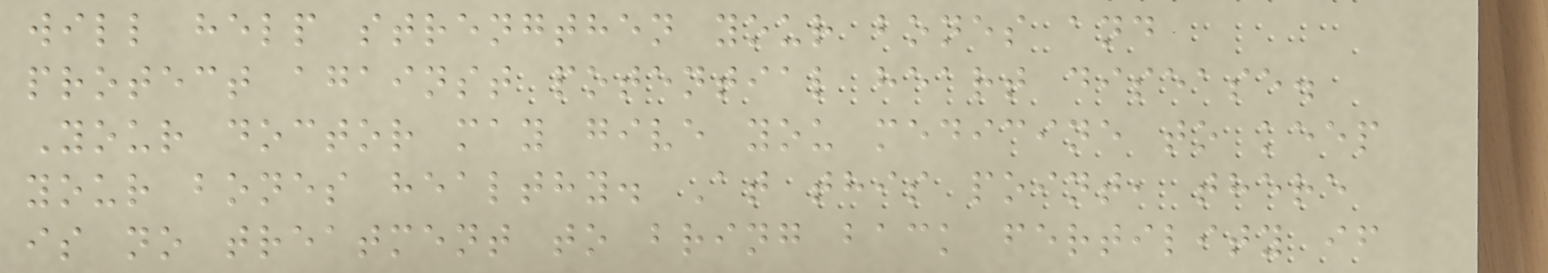will help strengthen your bones and
protect against potential heart disease.
Your doctor may give you medicine to keep
your bones healthy. At this point, there
is no treatment to bring back fertility if
